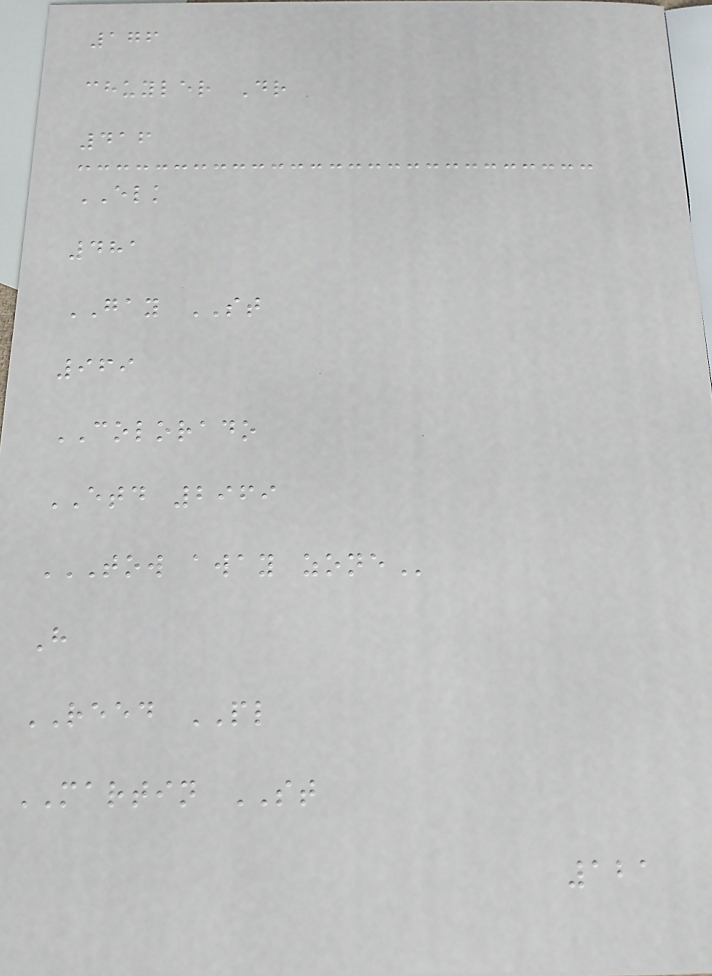176
chuyler Dr
416
ELK
481
GAY ST
969
COLORADO
ETD 2969
TOW AWAY ZONE
H
REED PL
MARTIN ST
121
